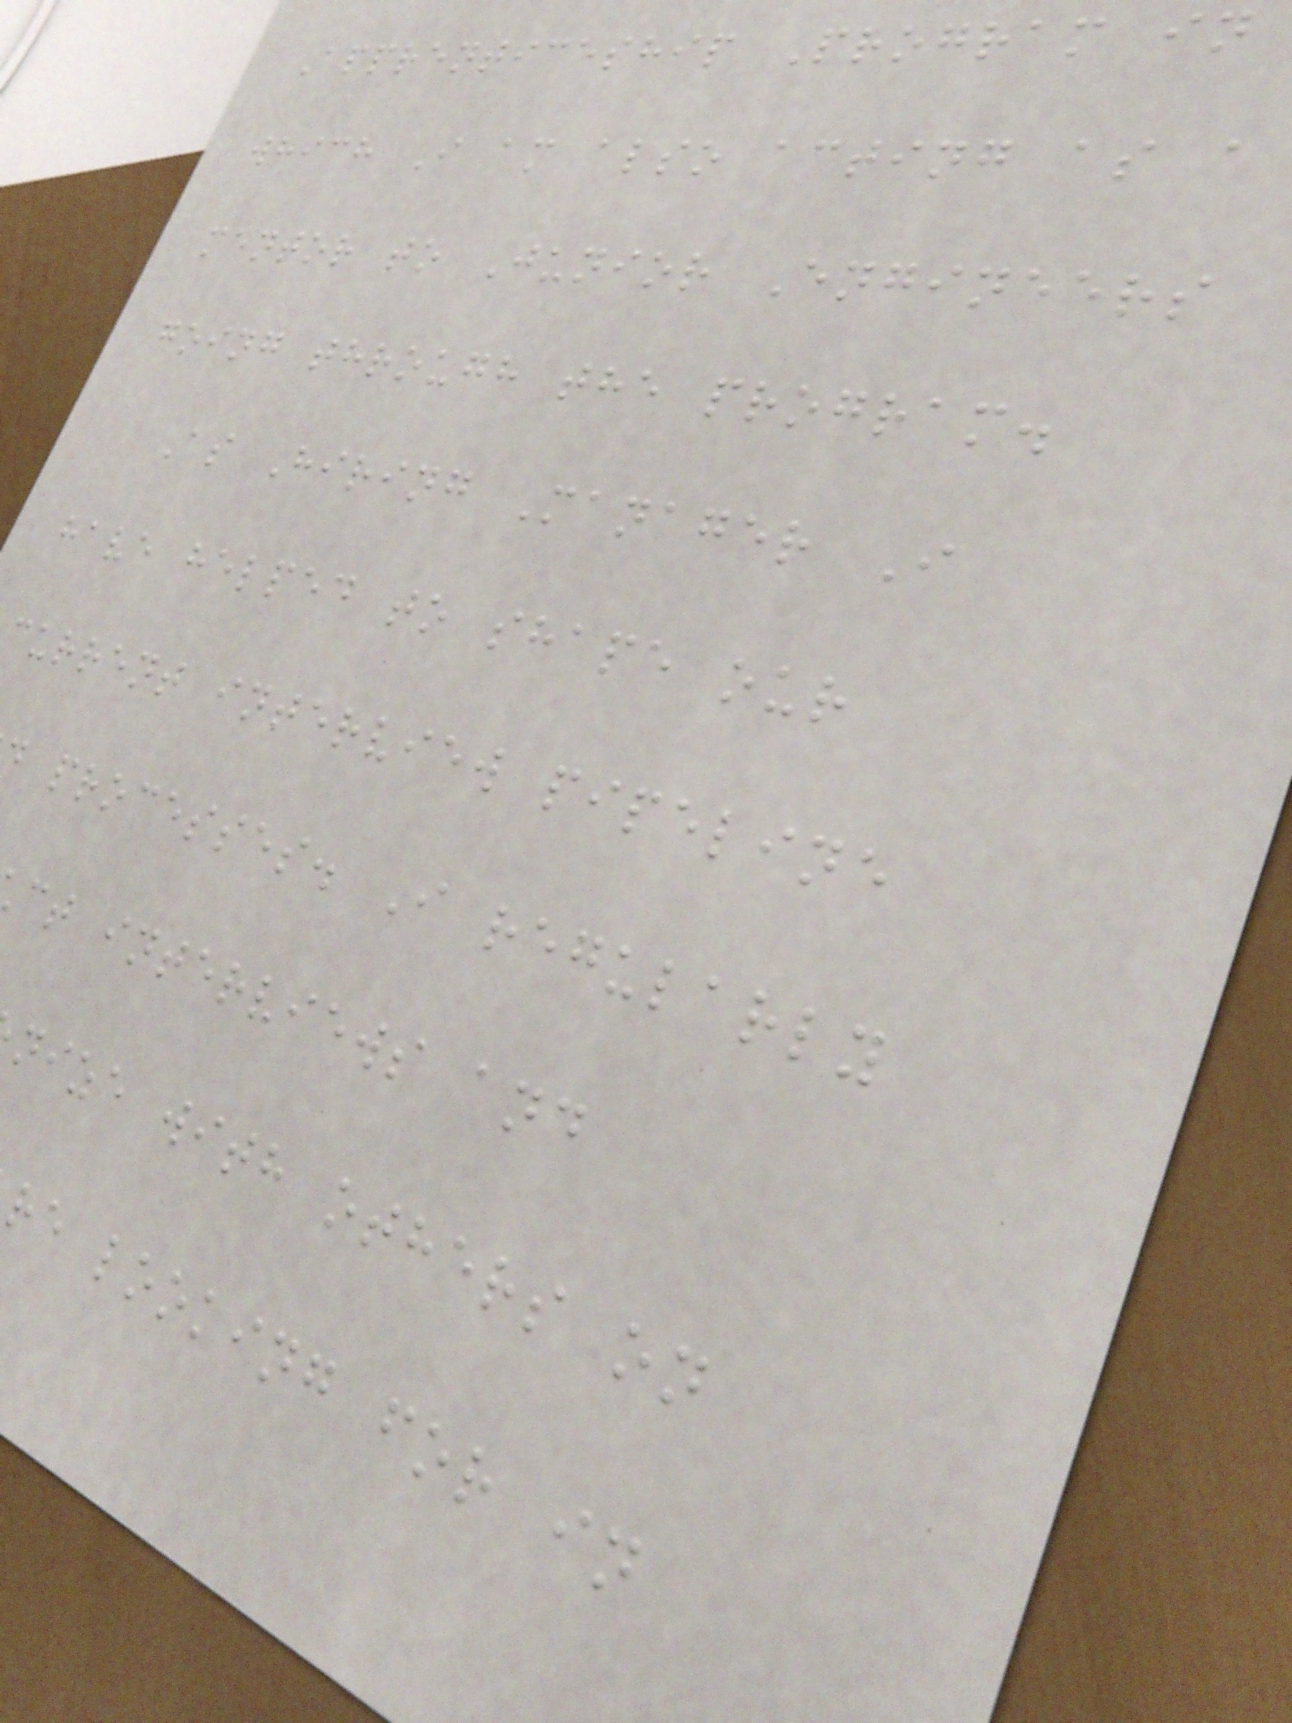Apprenticeship Program in
which I am also acting as a
mentor to Junior Engineers
going through the program.
As Hiring Manager I
have helped to shape our
current interview pipeline
processes. I regularly
ct interviews and
nize with others on
re looking for in
